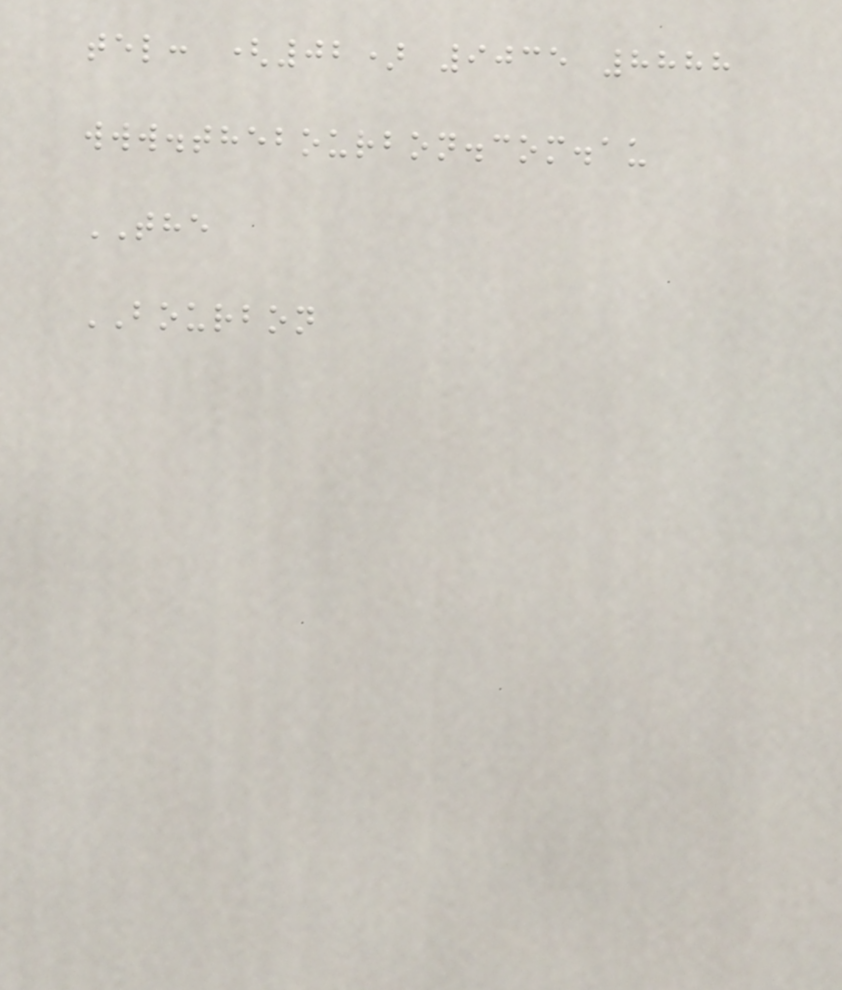tel: (02) 9035 8888
www.thebourbon.com.au
THE
BOURBON
